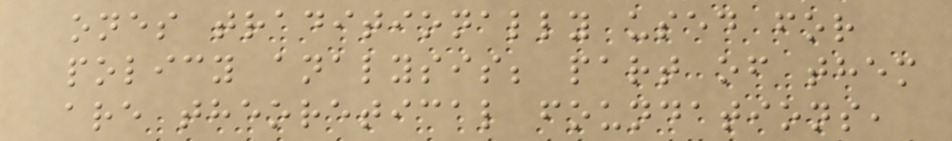ones traditionally used for
policy analysis; part of them
are theoretical foundations,
